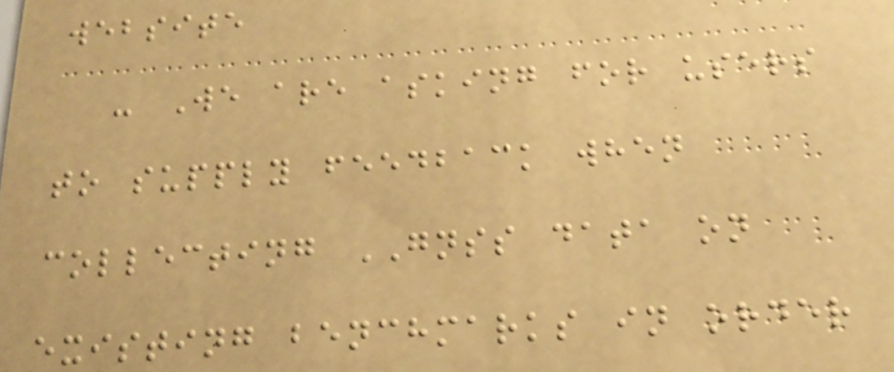website
- We are asking for users
to supply feedback when
collecting GNSS data on
existing benchmarks in order
